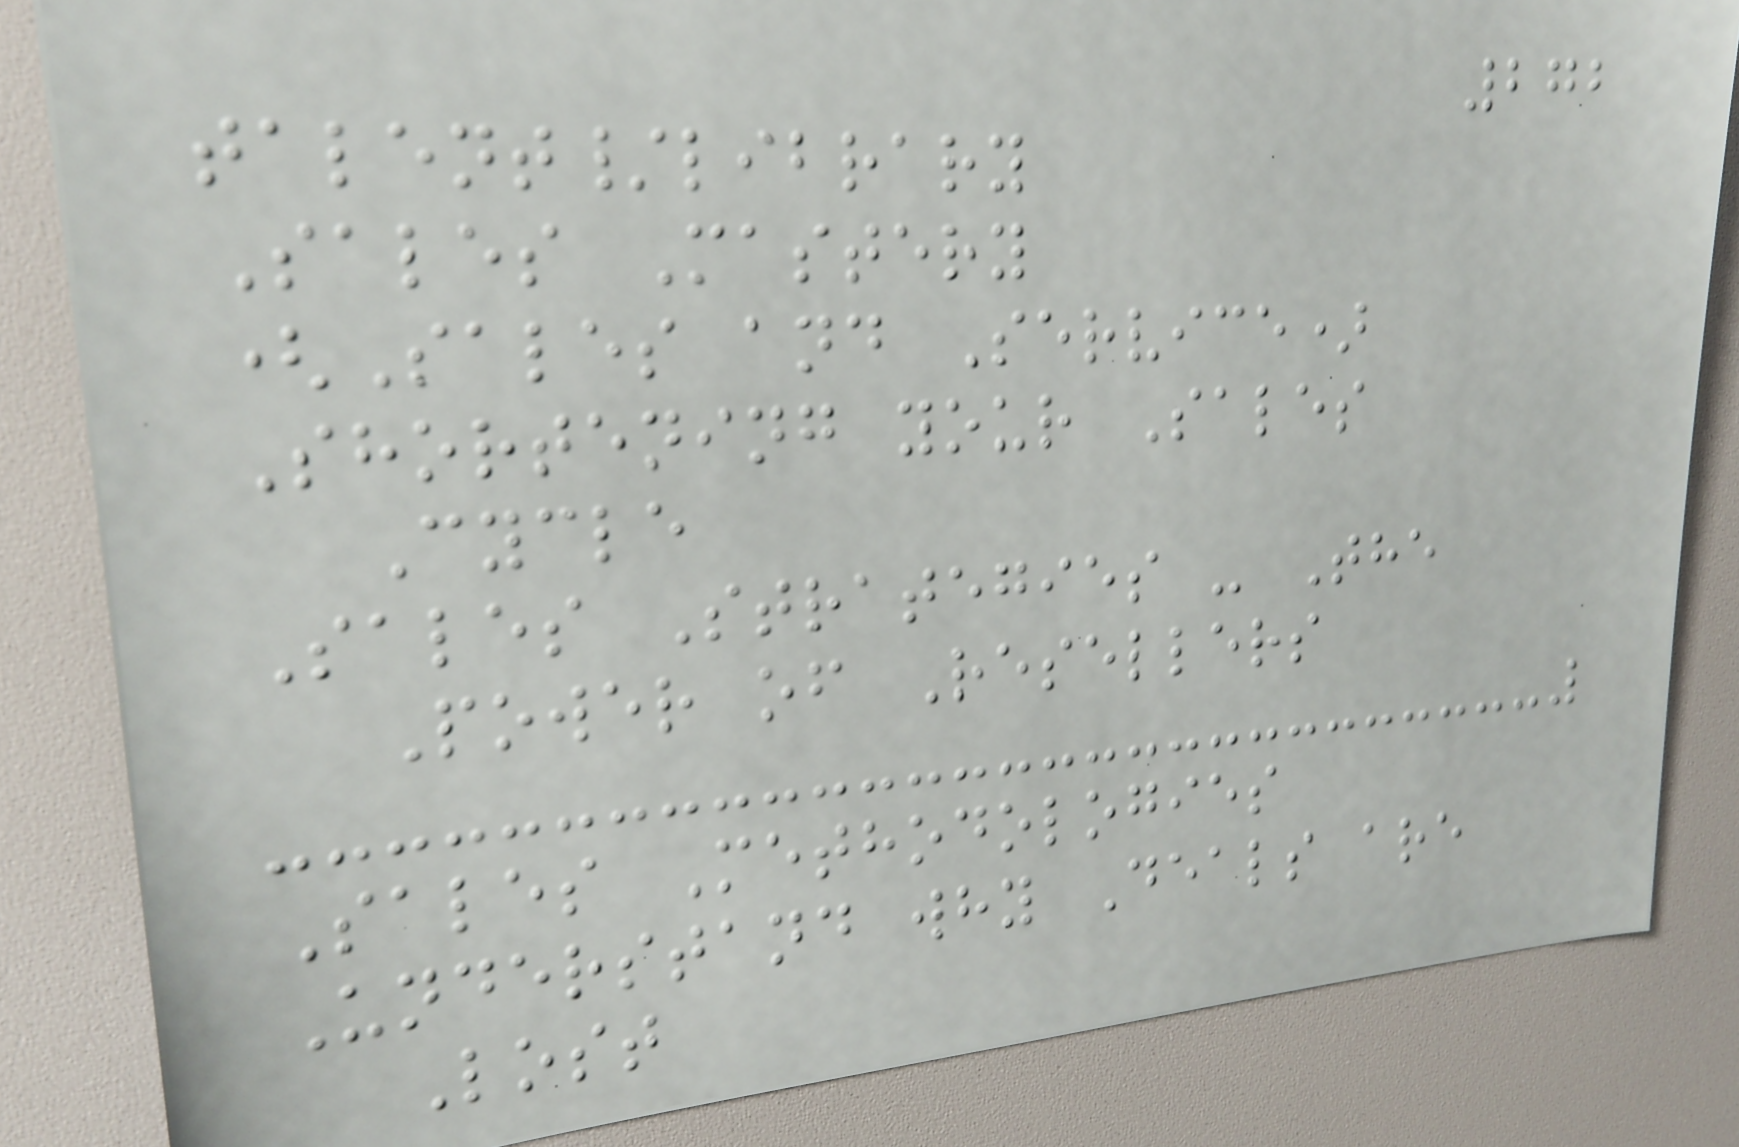272
talent/library
Sales Mastery
(Sales and Service)
Shortening your Sales
Cycle
Sales Strategies - The
Power of Resellers
Sales Methodologies
Understand why Deals are
Lost
